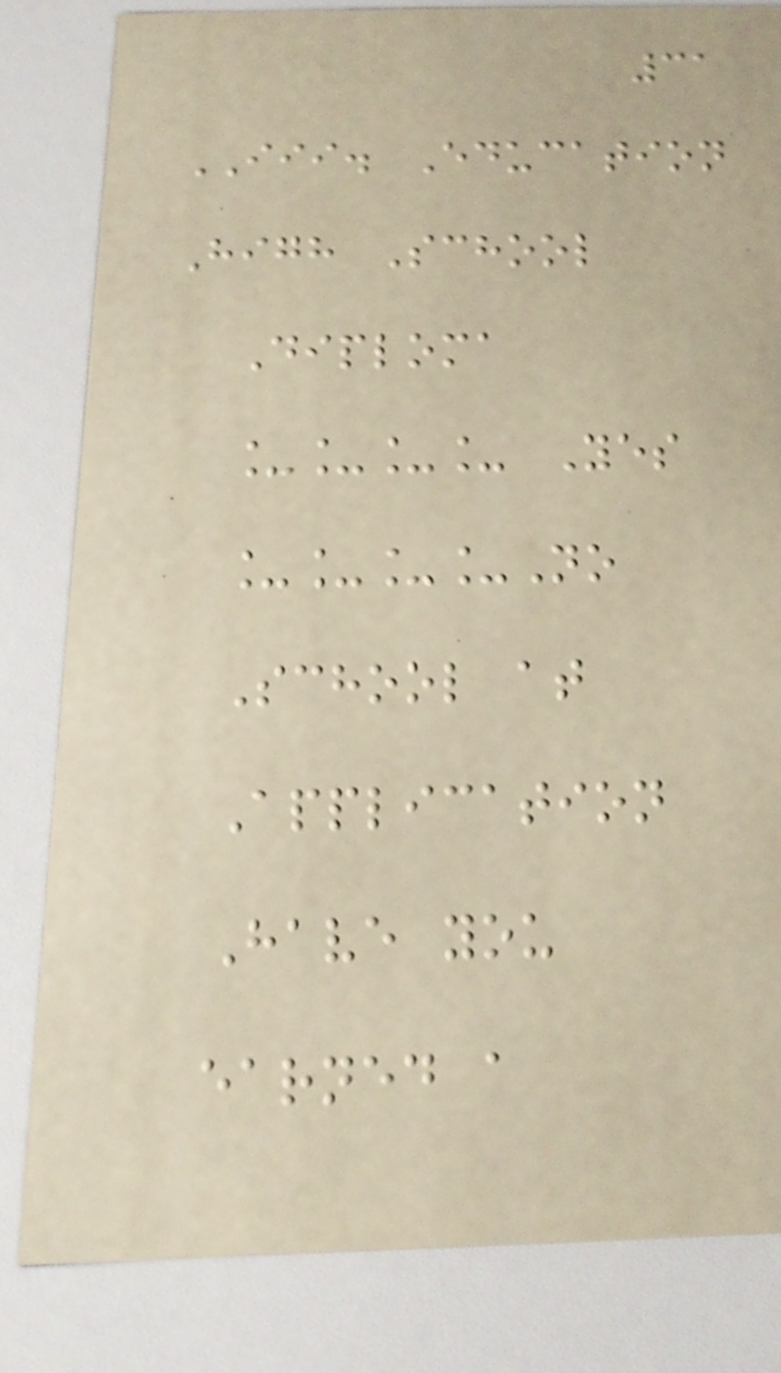31
III. Education
High School
Diploma
____ Yes
____No
School at
Application
Have you
earned a
